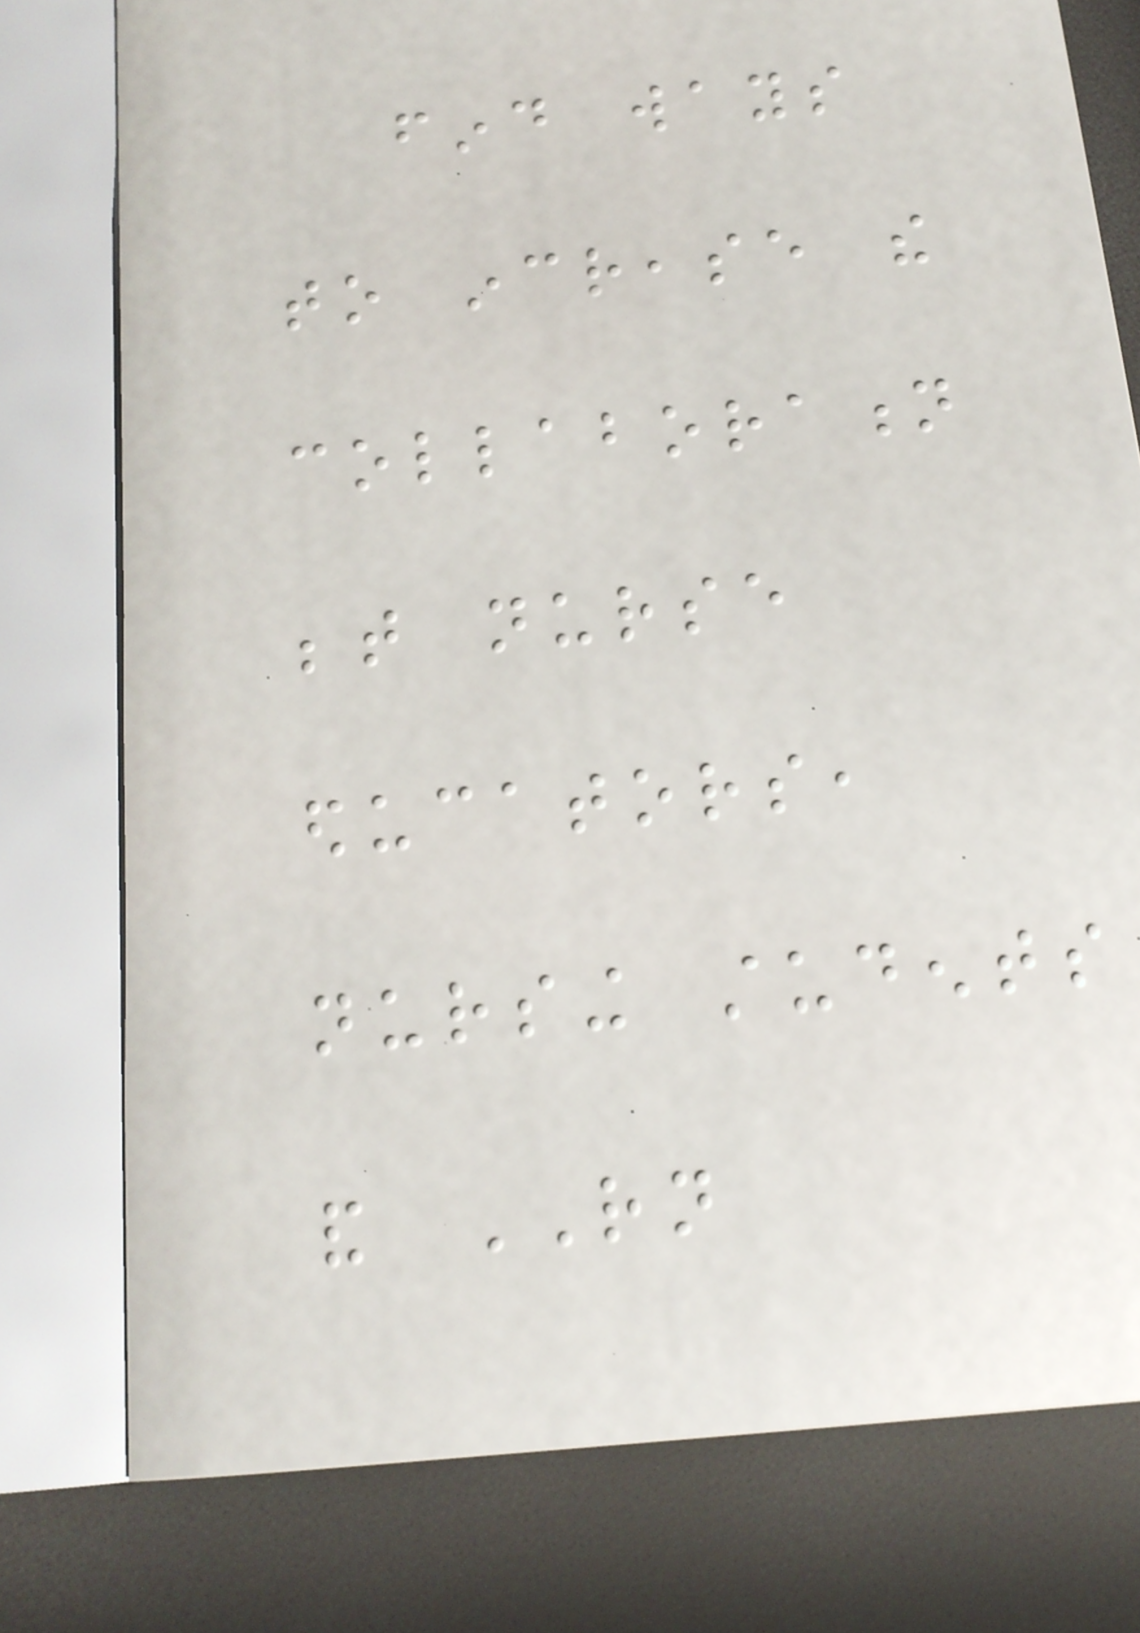find ways
to increase the
collaboration
between nurse
educators,
nursing students
and RN
